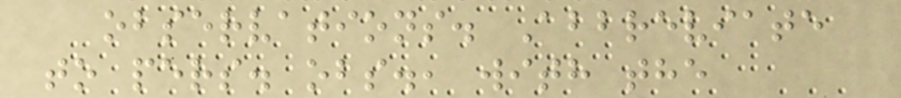observations. Abbreviate
to pers. obs., with the
